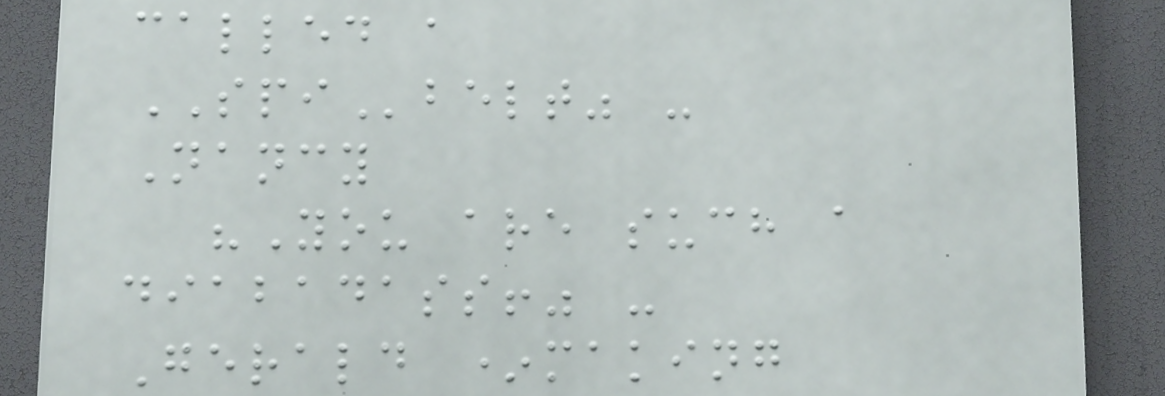called a
SPIbelt" -
Nancy
"You are such a
diabadass!" -
Gerald *making
